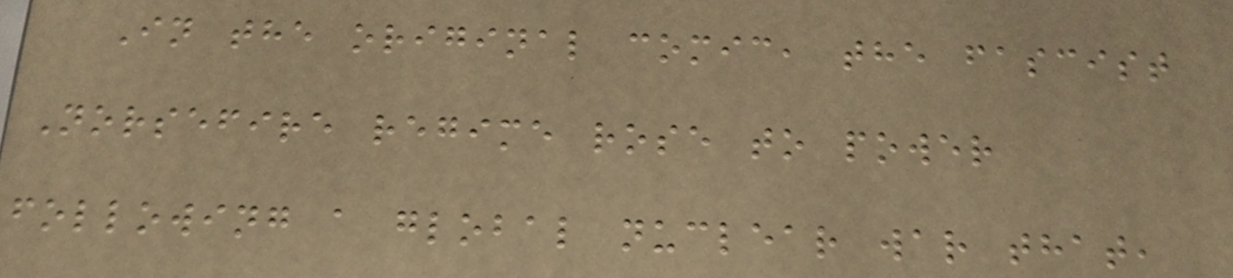In the original comic, the fascist
Norsefire regime rose to power
following a global nuclear war that,
